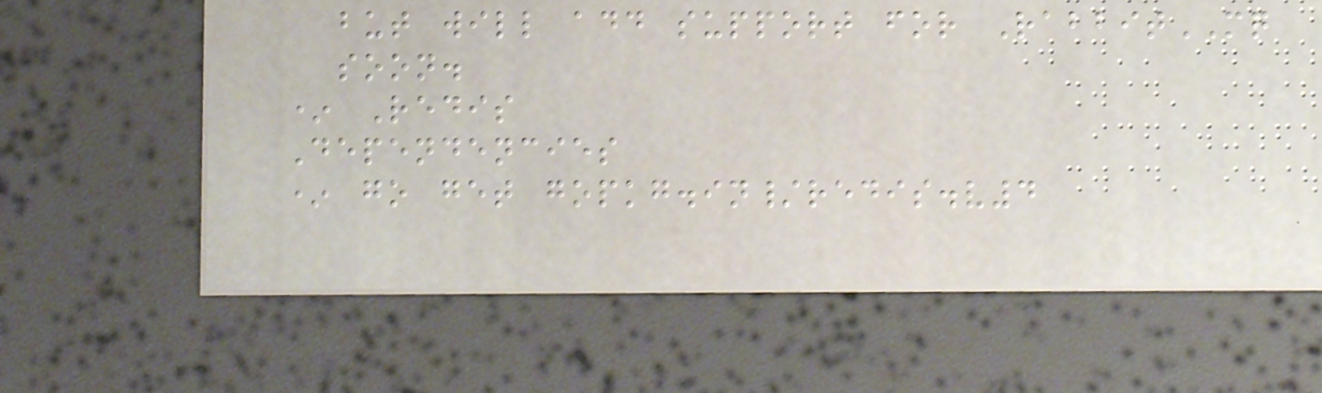but will add support for RabbitMQ
soon.
* Redis
Dependencies
* go get gopkg.in/redis.v4
